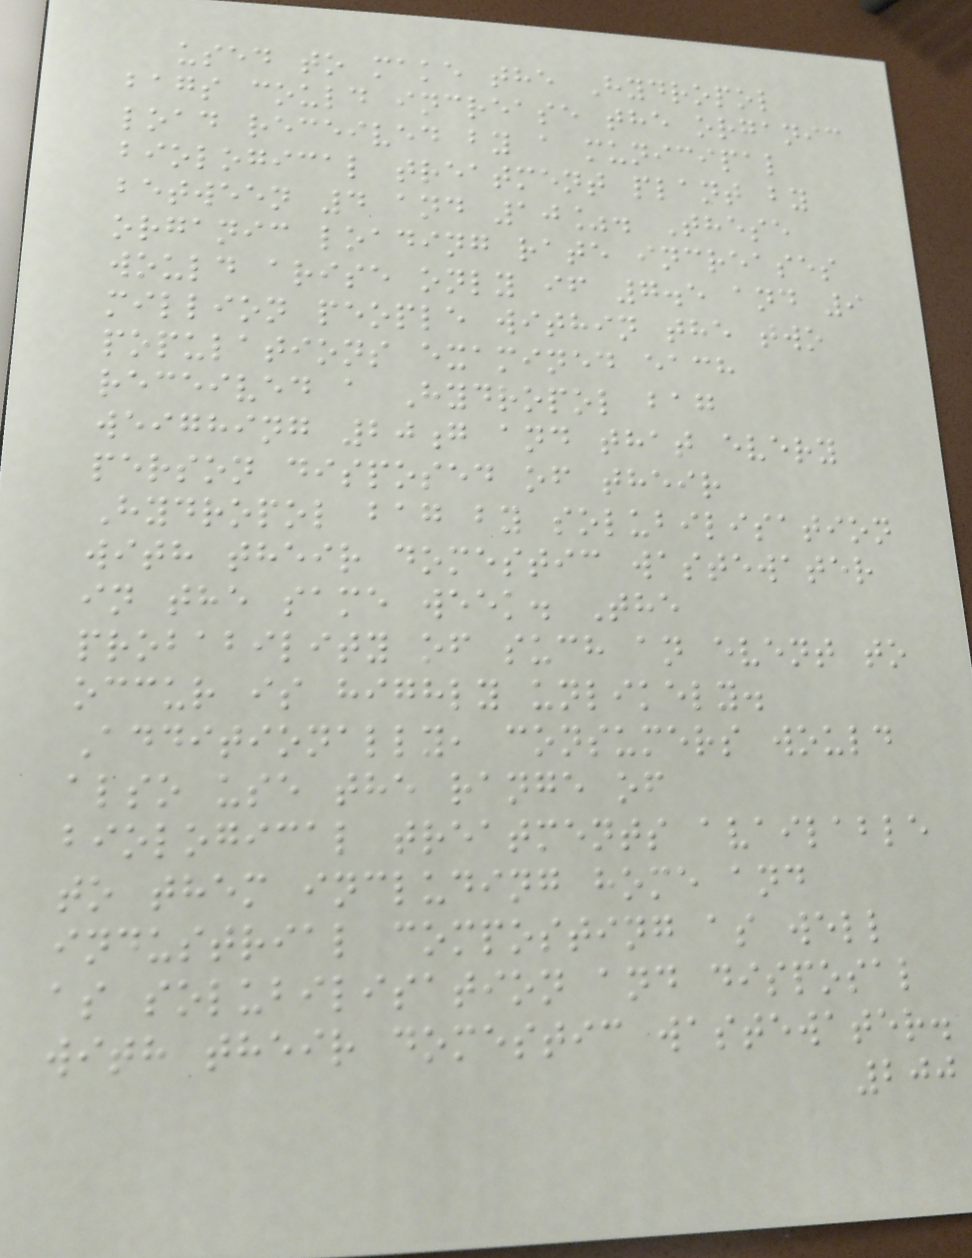used to make the Hydropol
bags could increase the organic
load received by a municipal
biological treatment plant by
between 4 and 10%. These
organic loading rate increases
would arise only if 7.5 and 9
million people within the two
populations examined each
received a Hydropol bag
weighing 20g and that every
person disposed of their
Hydropol bag by solubilisation
with their domestic wastewater
in the same week. The
probability of such an event to
occur is highly unlikely.
Additionally, consumers would
also use the range of
biological treatments available
to them including home and
industrial composting as well
as solubilisation and disposal
with their domestic wastewater.
200
